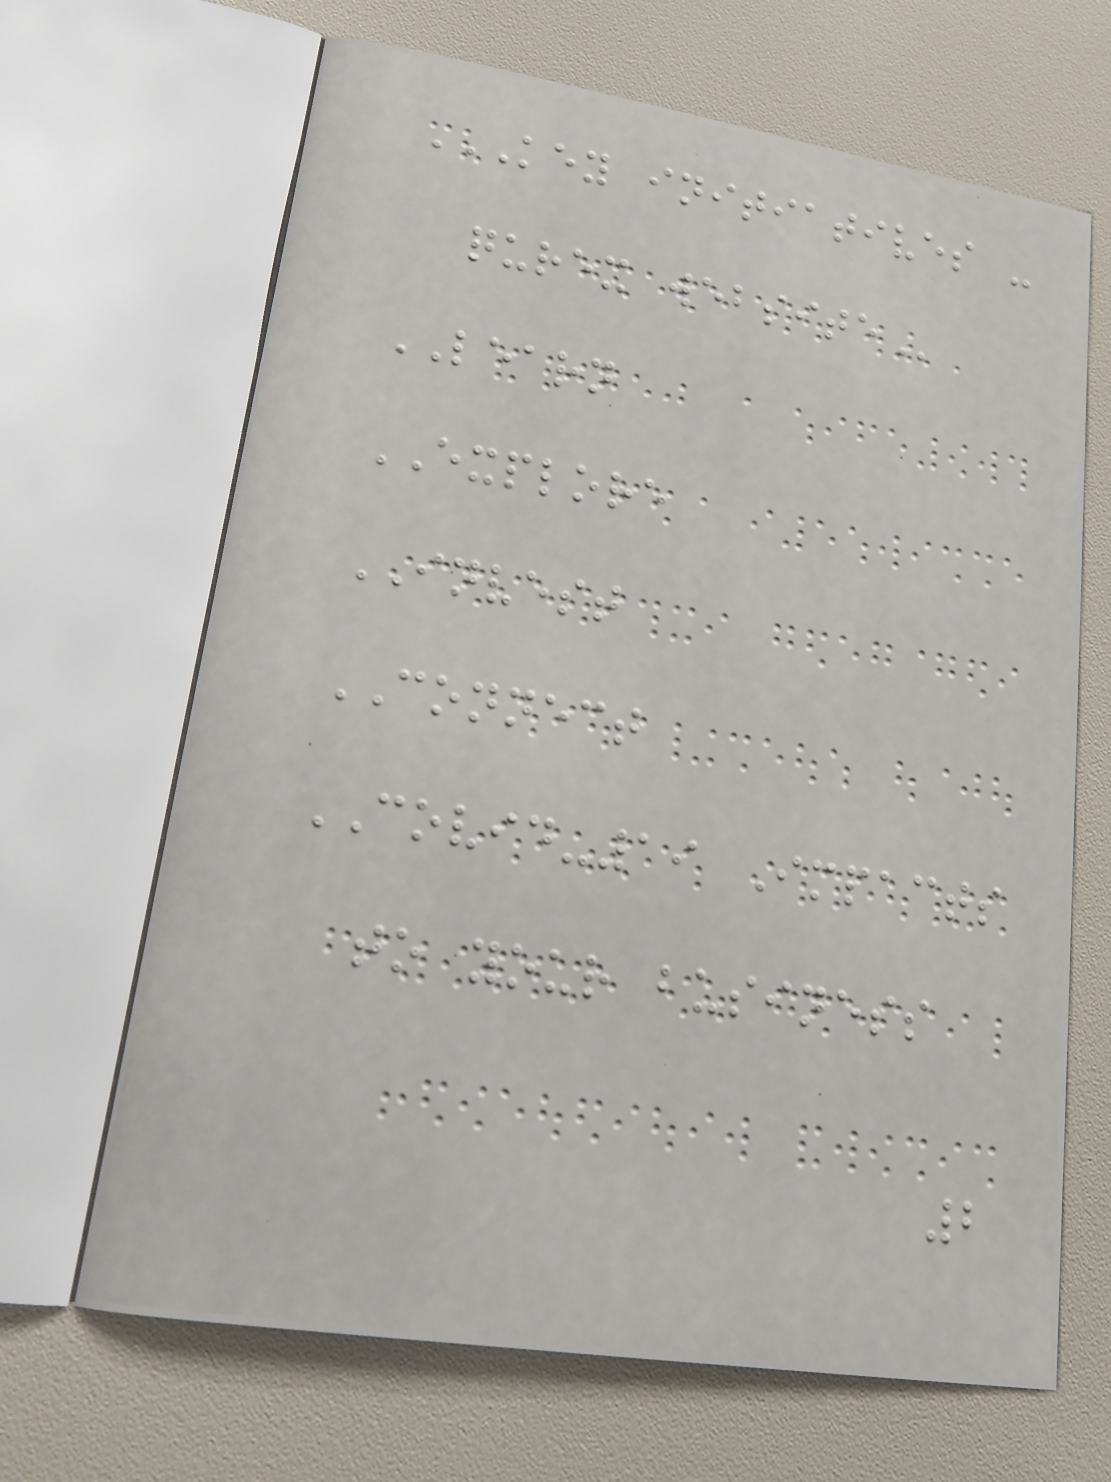KEY INITIATIVES -
QUREX WEBSITE
LEARN
EXPLORE
INVEST
CONNECT
COVID-19 Impacts
to your business
2
